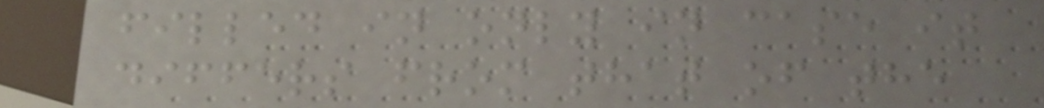filled in only in case it
differs from that of the
